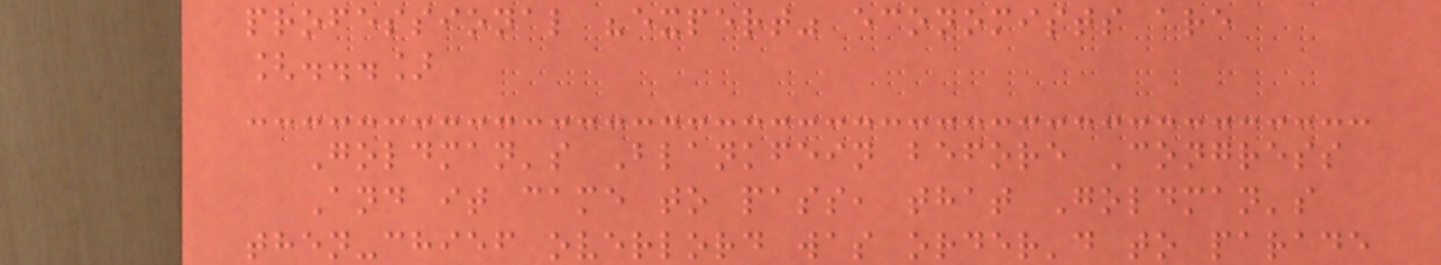professional "expert" economists are
[...]
Goldman's Blankfein before Congress
And it came to pass, that Goldman's
then-chief overlord was order'd to parade
